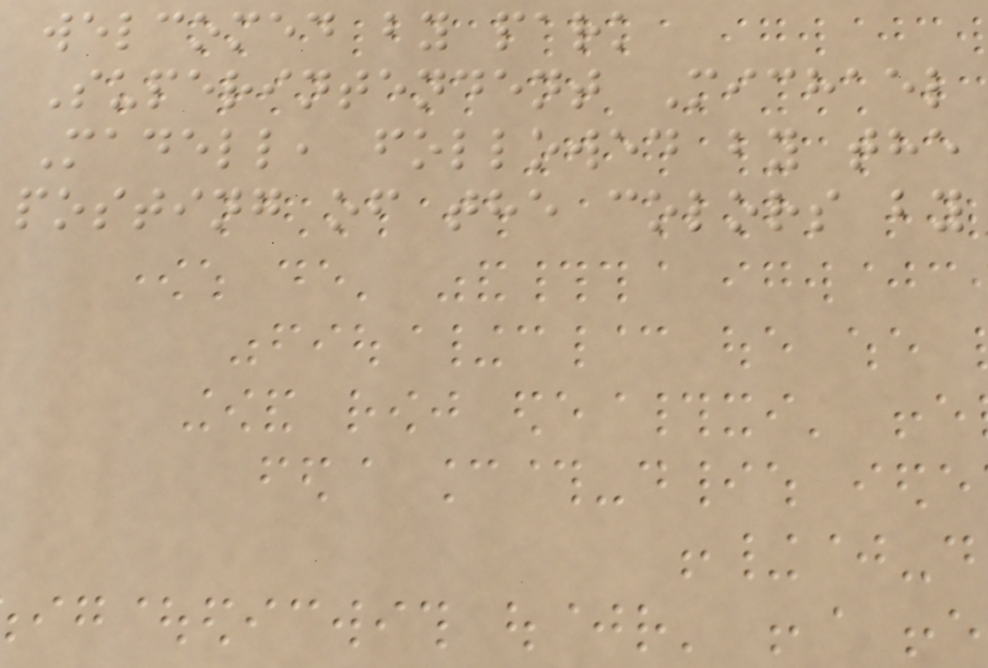welcomed by park
Superintendent Michael
Madell, followed by the
posting of the colors by
